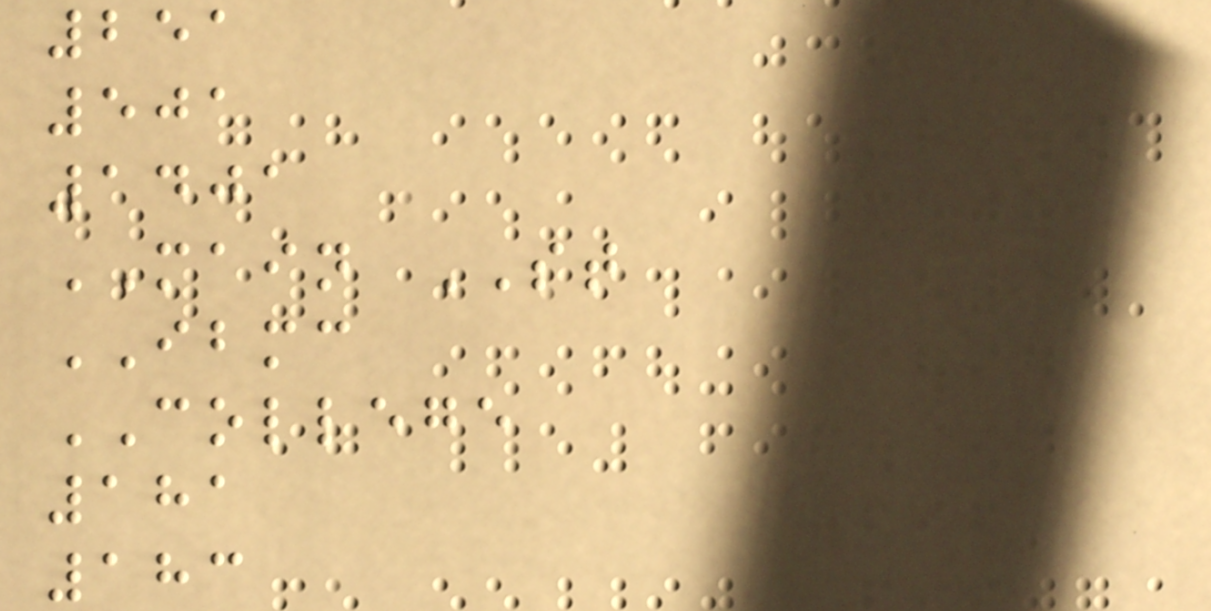251
501
1401
MAIN ST
IBMC
COLLEGE
181
183
